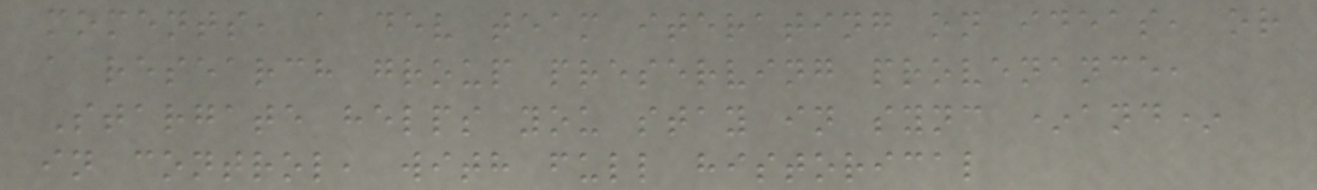moments, a dev team iterating on ideas, or
a research group preserving provenance,
Stargate helps you stay in sync *and*
in control, with full historical
